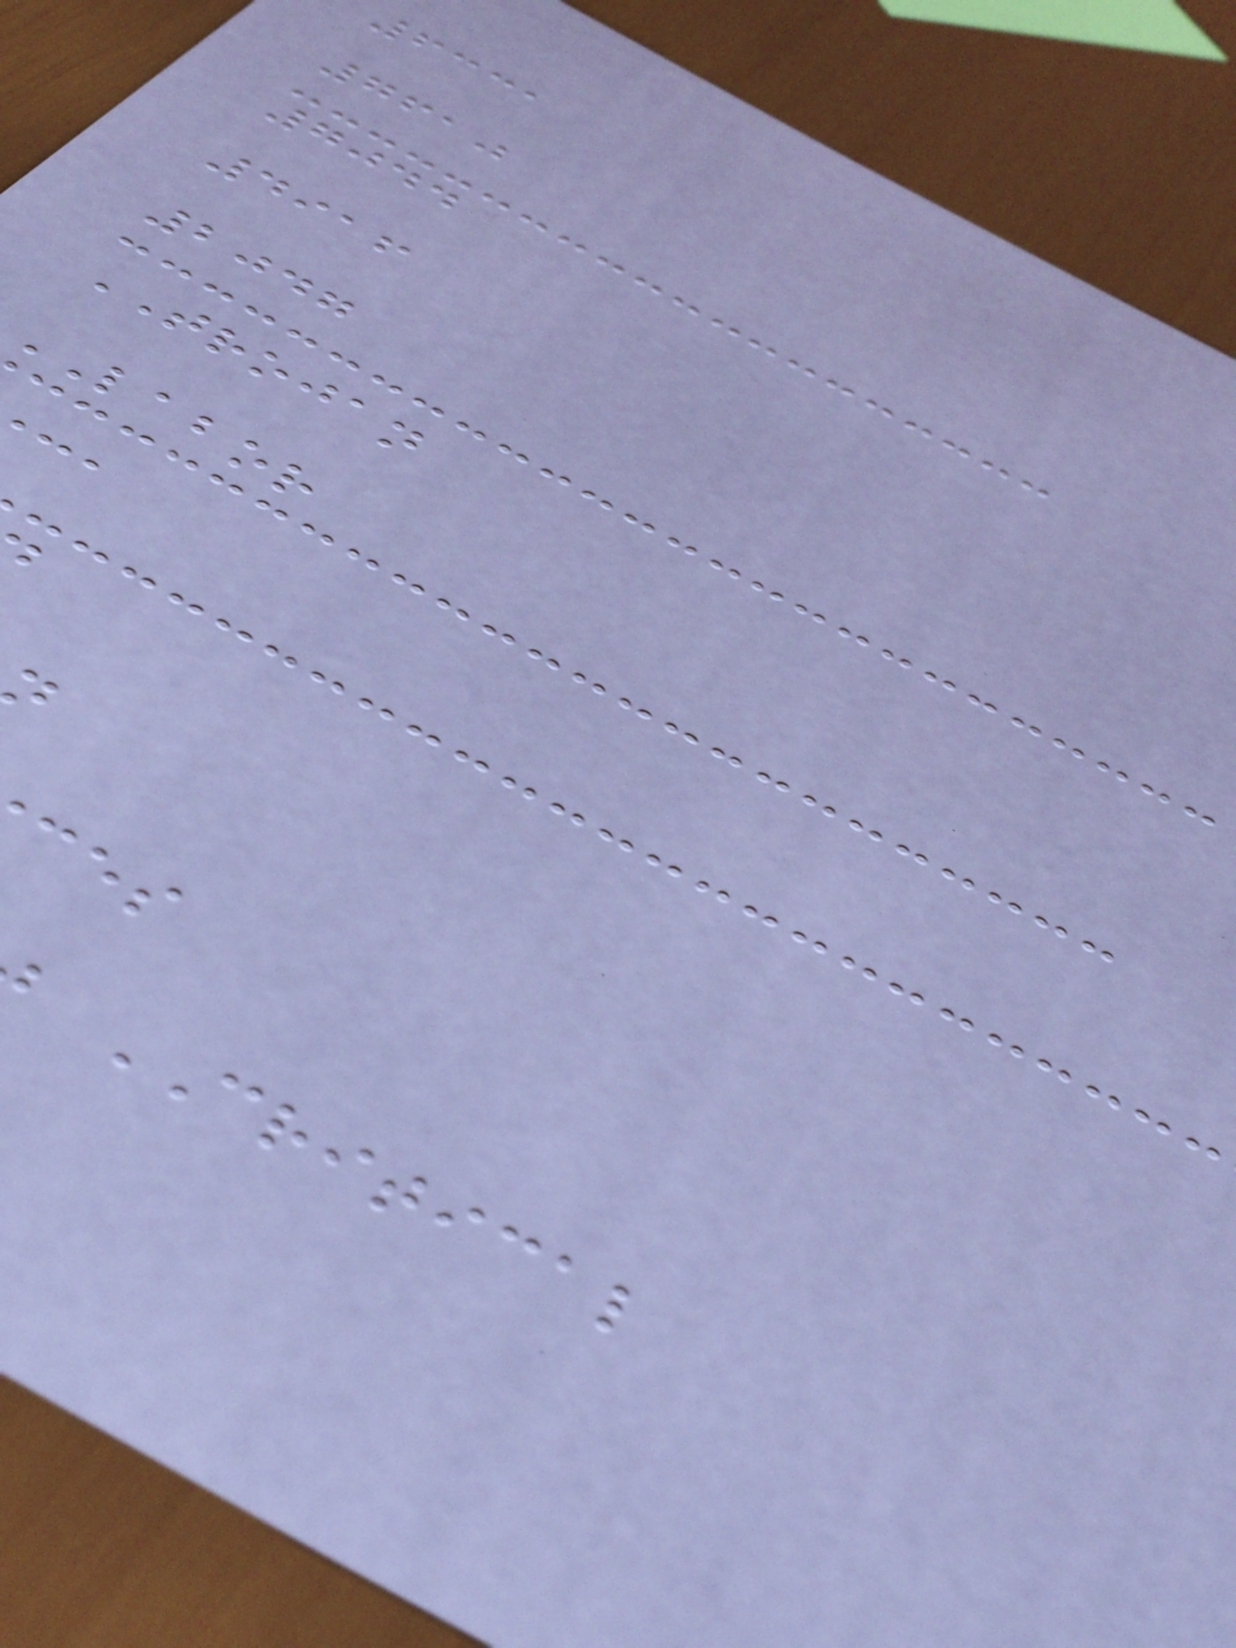6331
7610
7044
4916
2047
TROJAN
LABOR
CRITICAL
